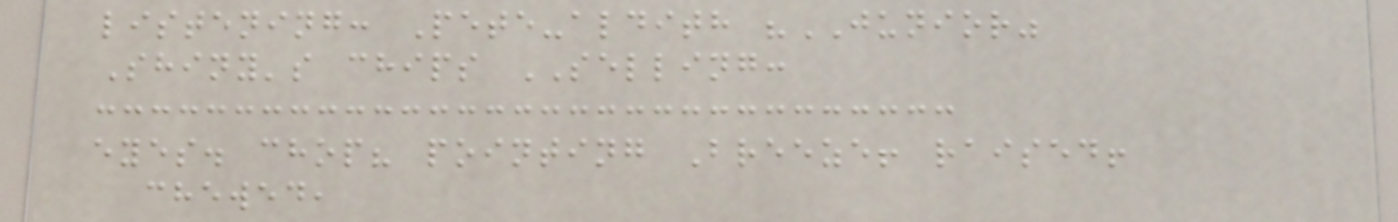listening: Pete-aldith "JUNIOR"
Shiny's chips SELLING:
eyes. chop? pointing Breeze! raised!
chewed,
